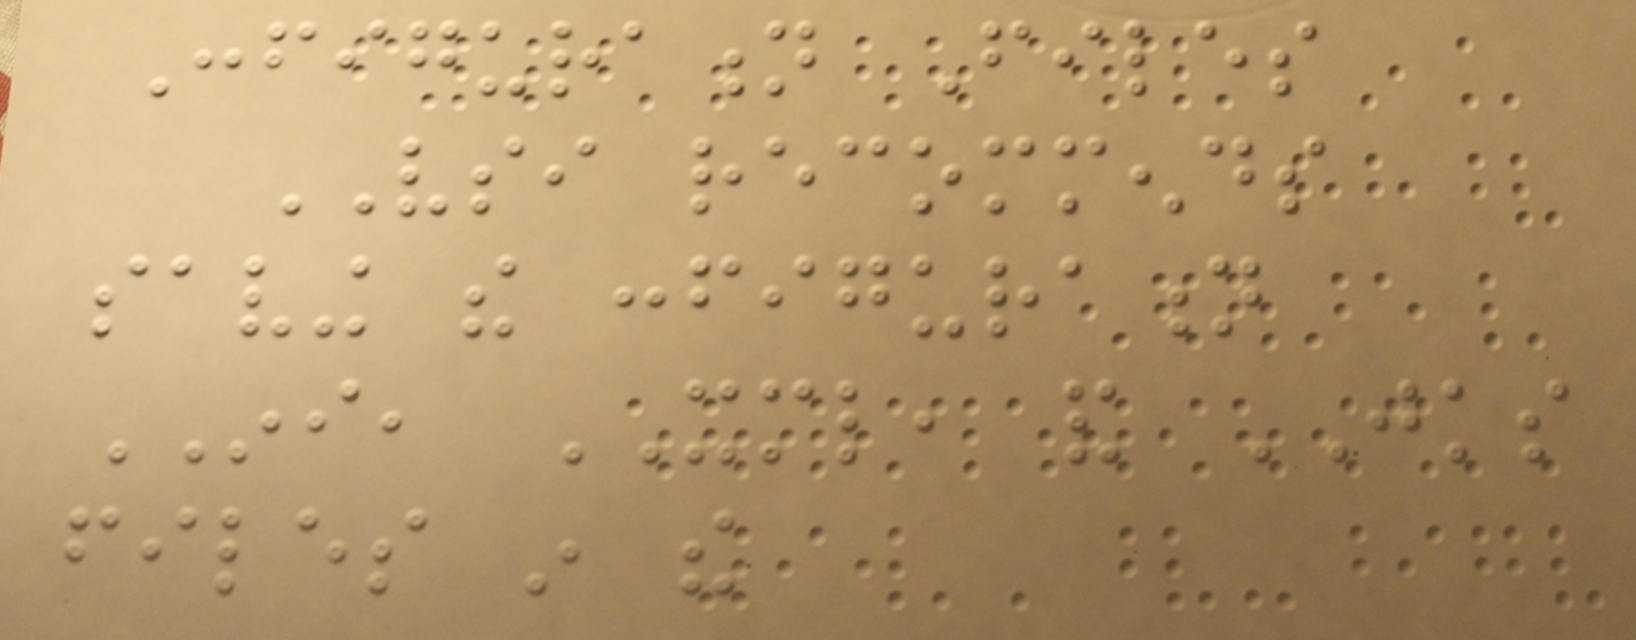Configuration Files
VSI recommends
saving the configuration
INI, XML, and JKS
files in the
